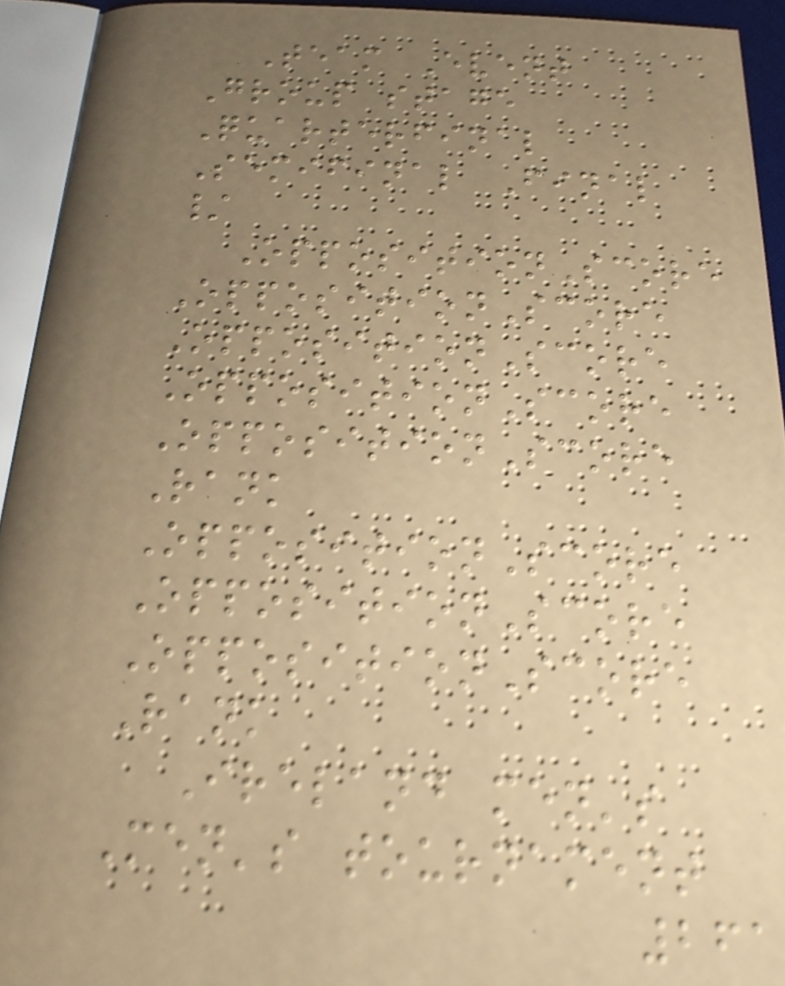Team Event
Group stage
Quarterfinal
Semifinal Final
/
OppositionScore
OppositionScore
OppositionScore
OppositionScore
OppositionScore
Rank
OppositionScore
OppositionScore
OppositionScore
Rank
Ireland men's
Men's tournament
261
